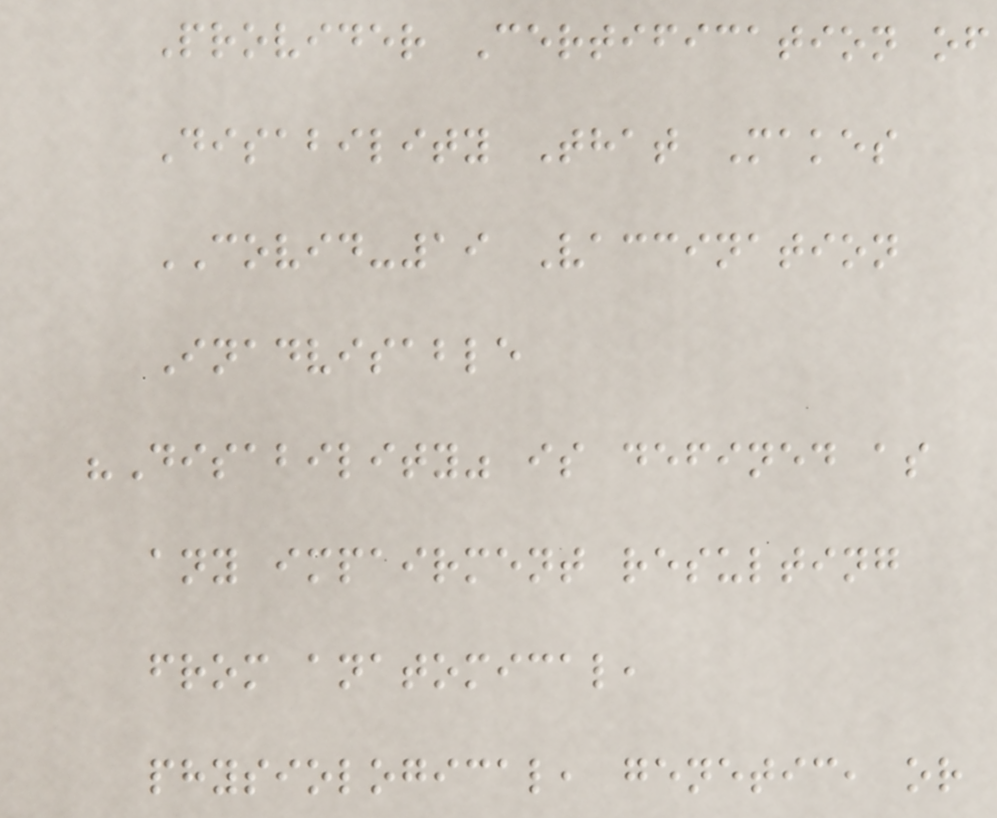Provider Certification of
Disability That Makes
COVID-19 Vaccination
Inadvisable
"Disability" is defined as
any impairment resulting
from anatomical,
physiological, genetic, or
